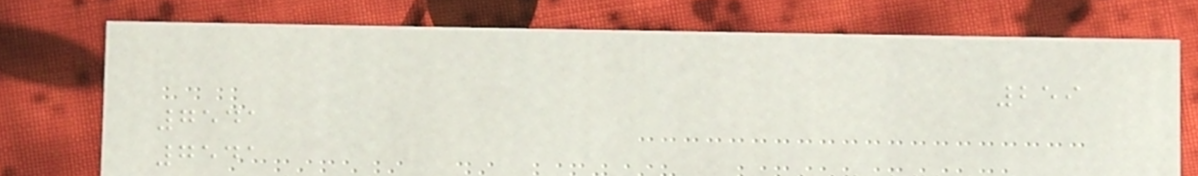259
7541
7541
